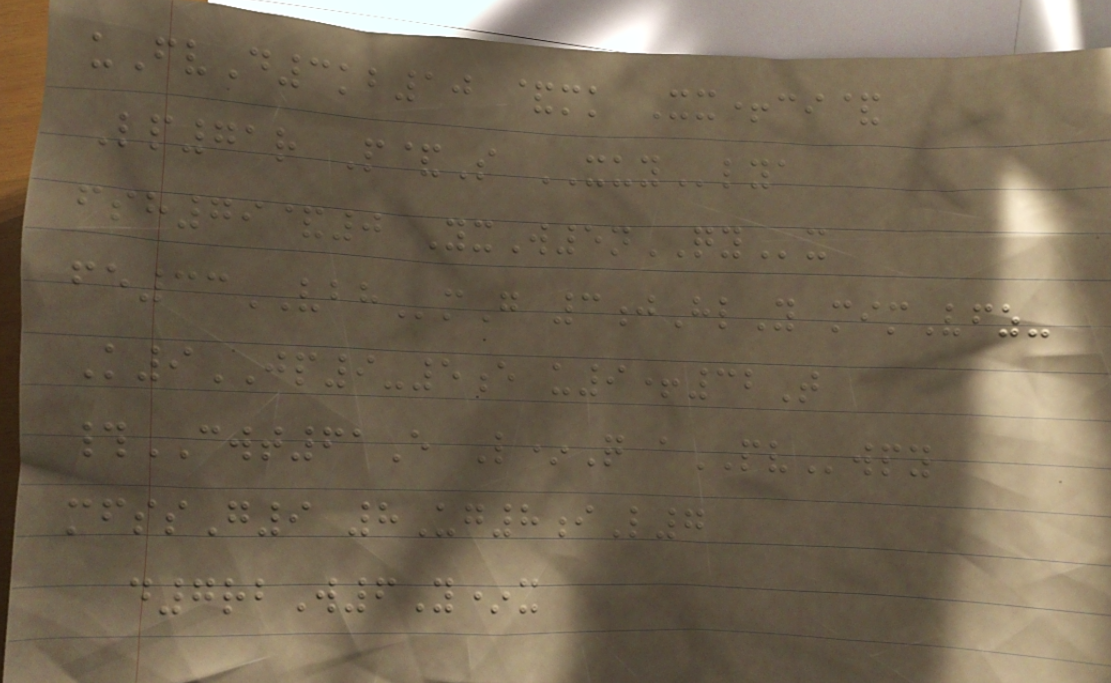uFvD3kb10 &mk Xx+ci&
Lp71r P&S XUYlya
fsh79&0 YxW5nQYx
fe33VBHmG 3jHlY mimVfz-
K9JP9-5e u9+32T
#CWT61E L*Q aPVwpy
mfssG9 8Ug8iL7
d7rbW6Y*x
